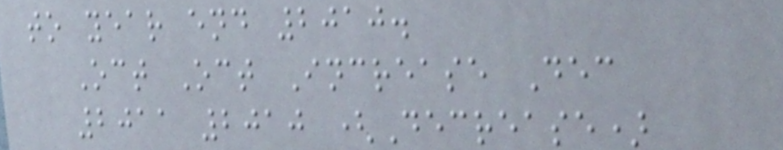to year end 2010.
Oct Oct Increase Dec
2011 2010 (Decrease)
